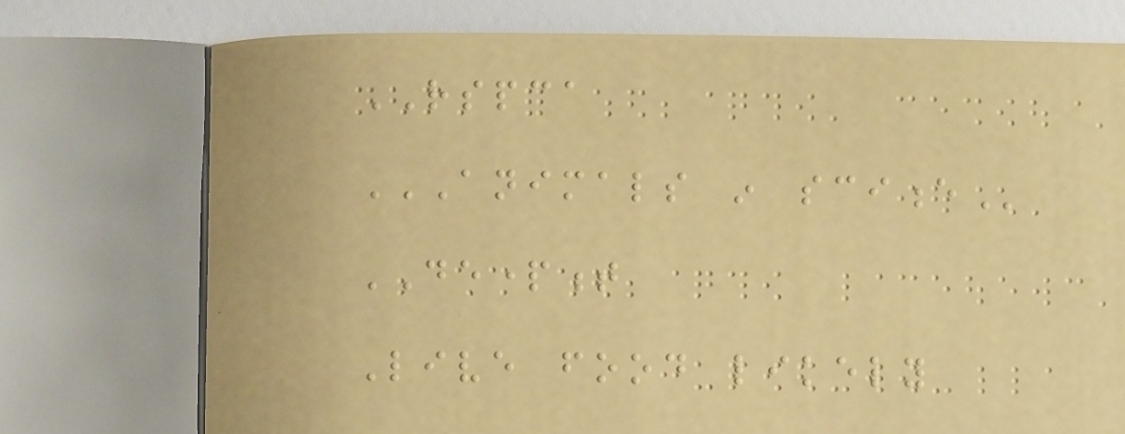RSPCA
ANIMALS IN SCIENCE
DEPARTMENT
Live food likely
